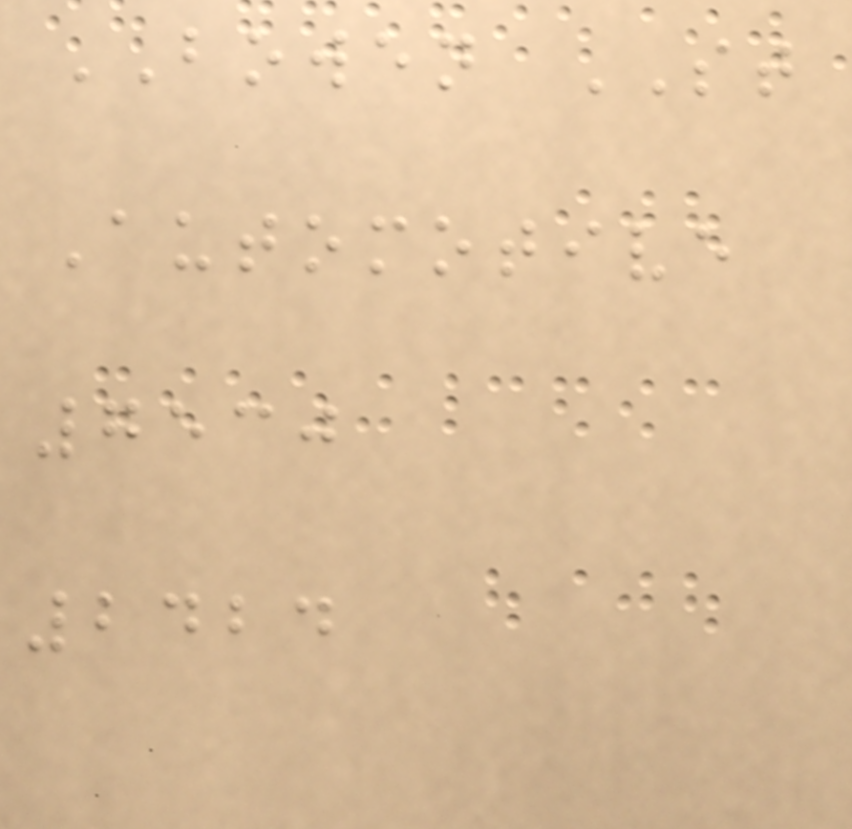BOWEN ST
Automotive
7530
2424
